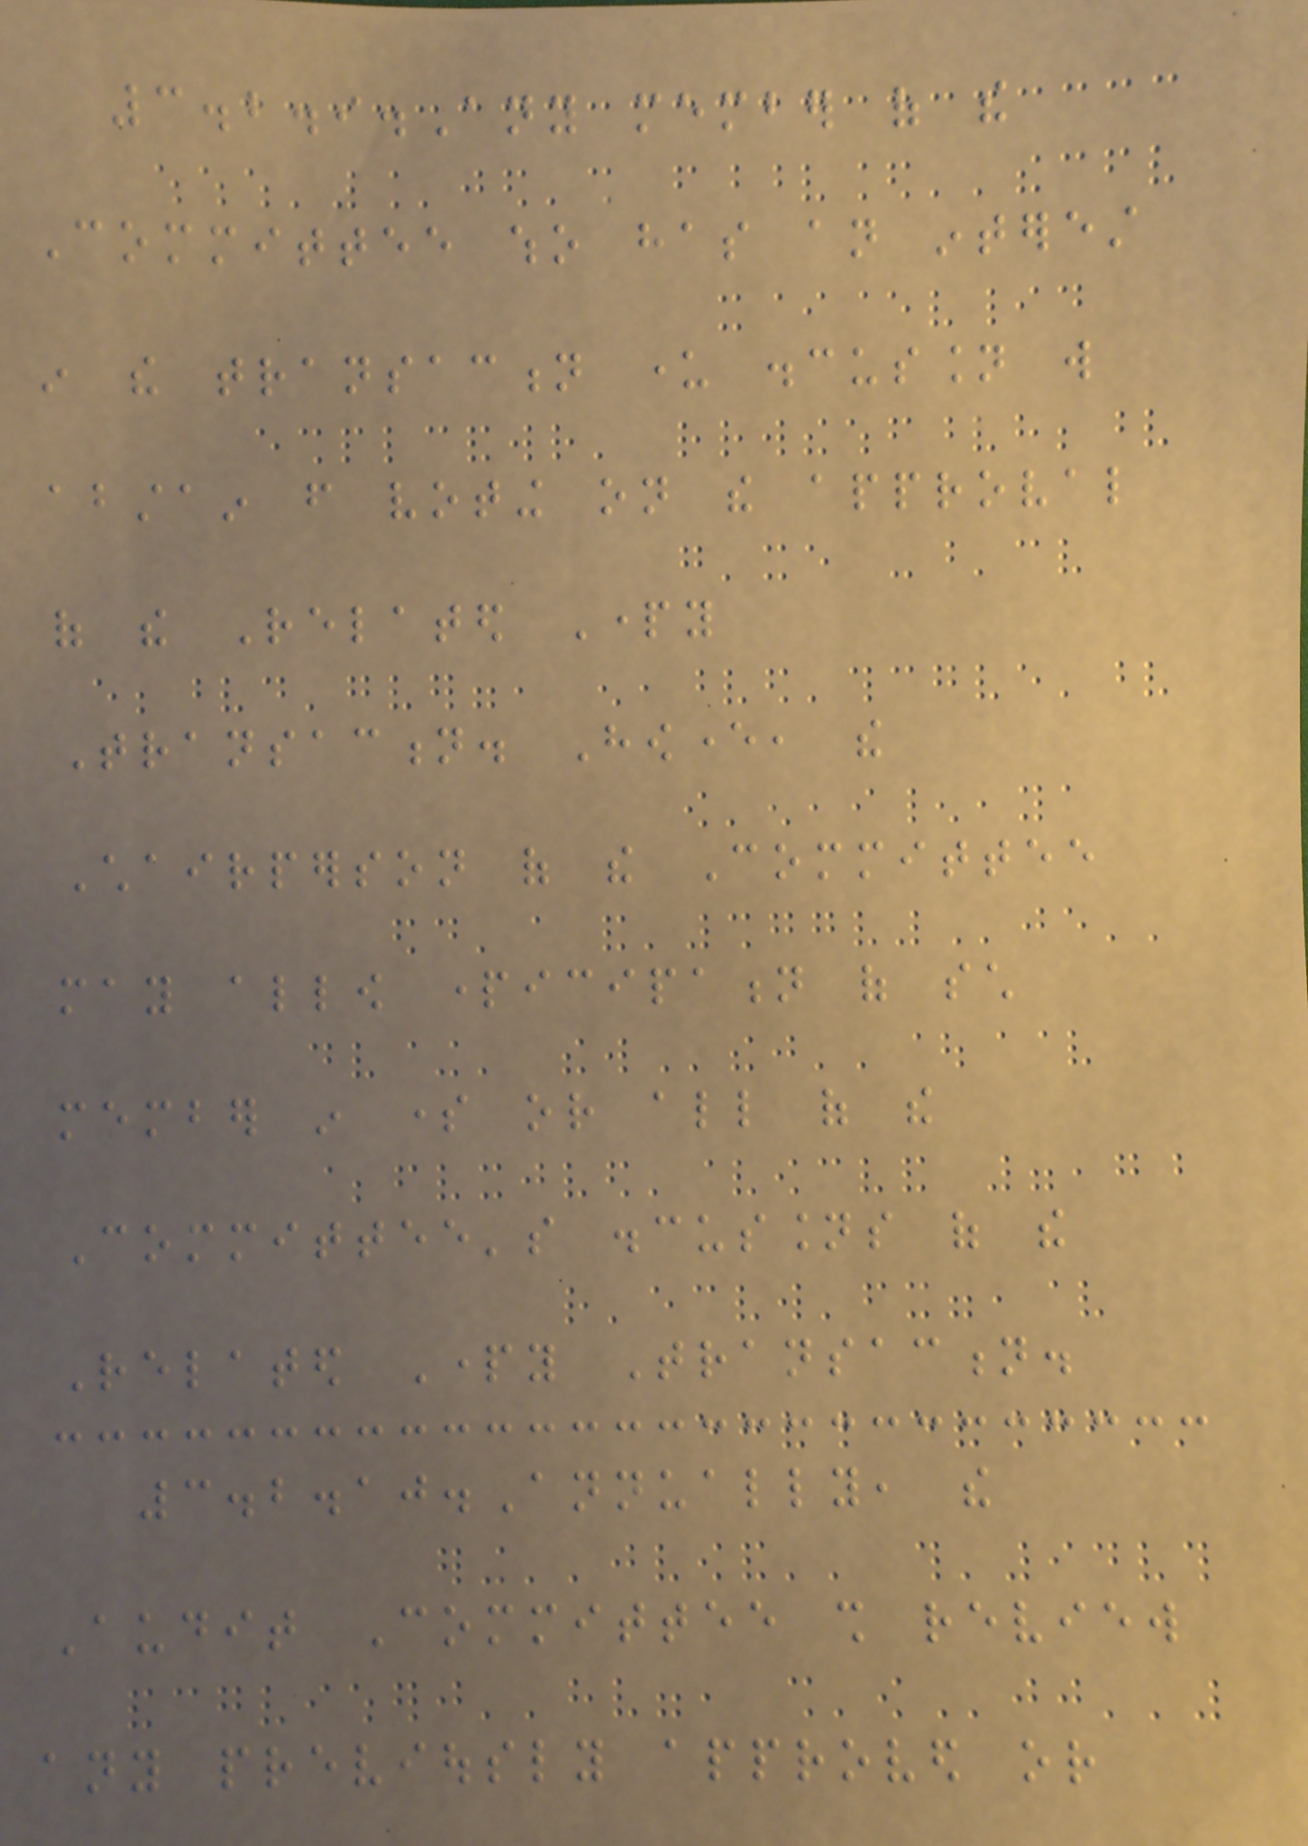3.2.9.Any member of the
Committee who has an interest
in the transaction under discussion will
abstain from voting on the approval
of the Related Party
Transaction. However, the
Chairperson of the Committee
may allow participation of such
member in some or all of the
Committee's discussions of the
Related Party Transaction.
3.2.10.Annually, the
Audit Committee shall review
any previously approved or
